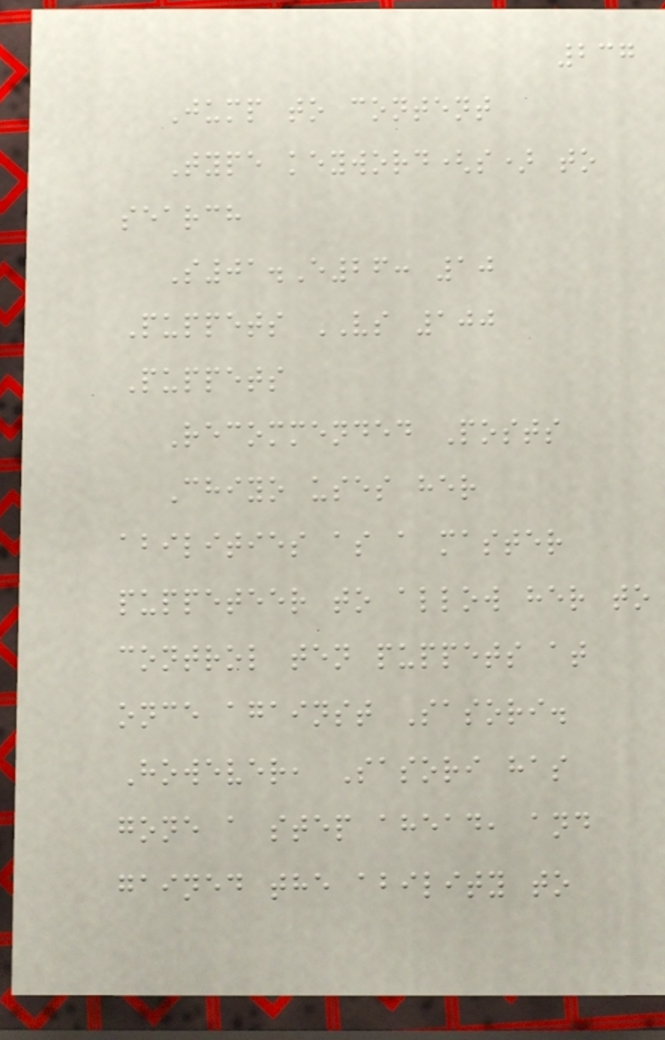237
Jump to content
Type keyword(s) to
search
S01.E26: 10
Puppets VS 100
Puppets
Recommended Posts
Chiyo uses her
abilities as a master
puppeteer to allow her to
control ten puppets at
once against Sasori.
However, Sasori has
gone a step ahead, and
gained the ability to
